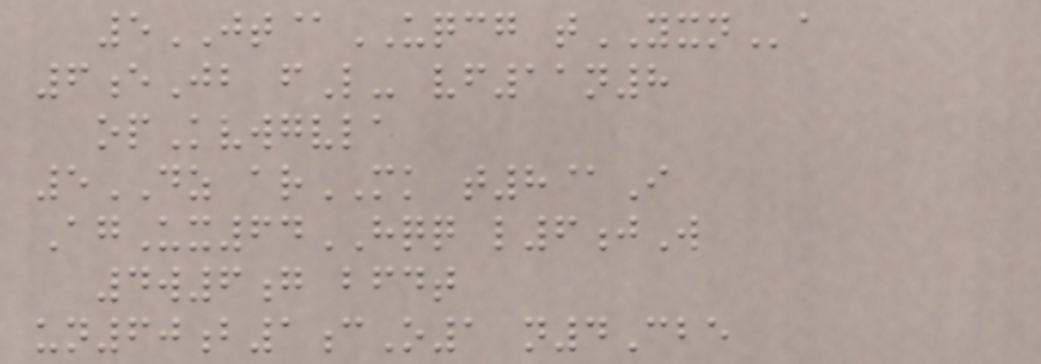5JT@UQCG tYXNa
6eJb fL- vf11n8
opKvwgvla
5DZ arMK t8@I
AgUx64HQQ l6jW
4w6g bfdt
un60b1cO1 n4Cbe
